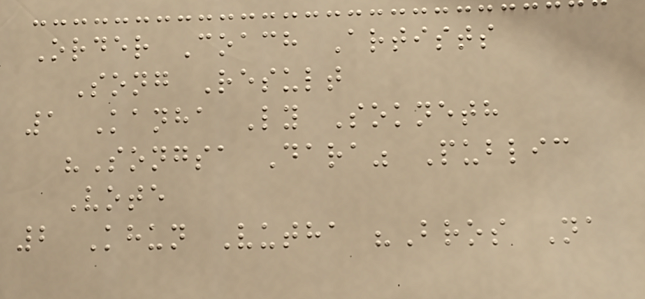Order Coach Artists
Song Result
1 Kanha Ly Sokneth
"Songsa Dara" Public
Vote
2 Khun Vutha "Bros Na
